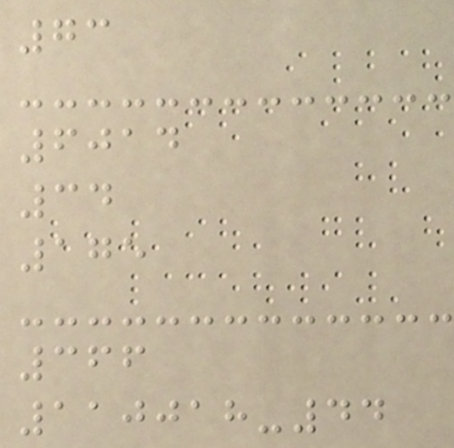73
6014
34
175
366
110018-44
